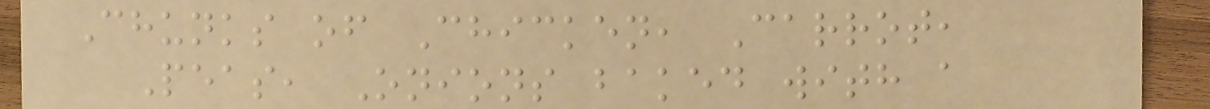Chunks of Chicken, Carrot,
Peas, Onions baked with a
